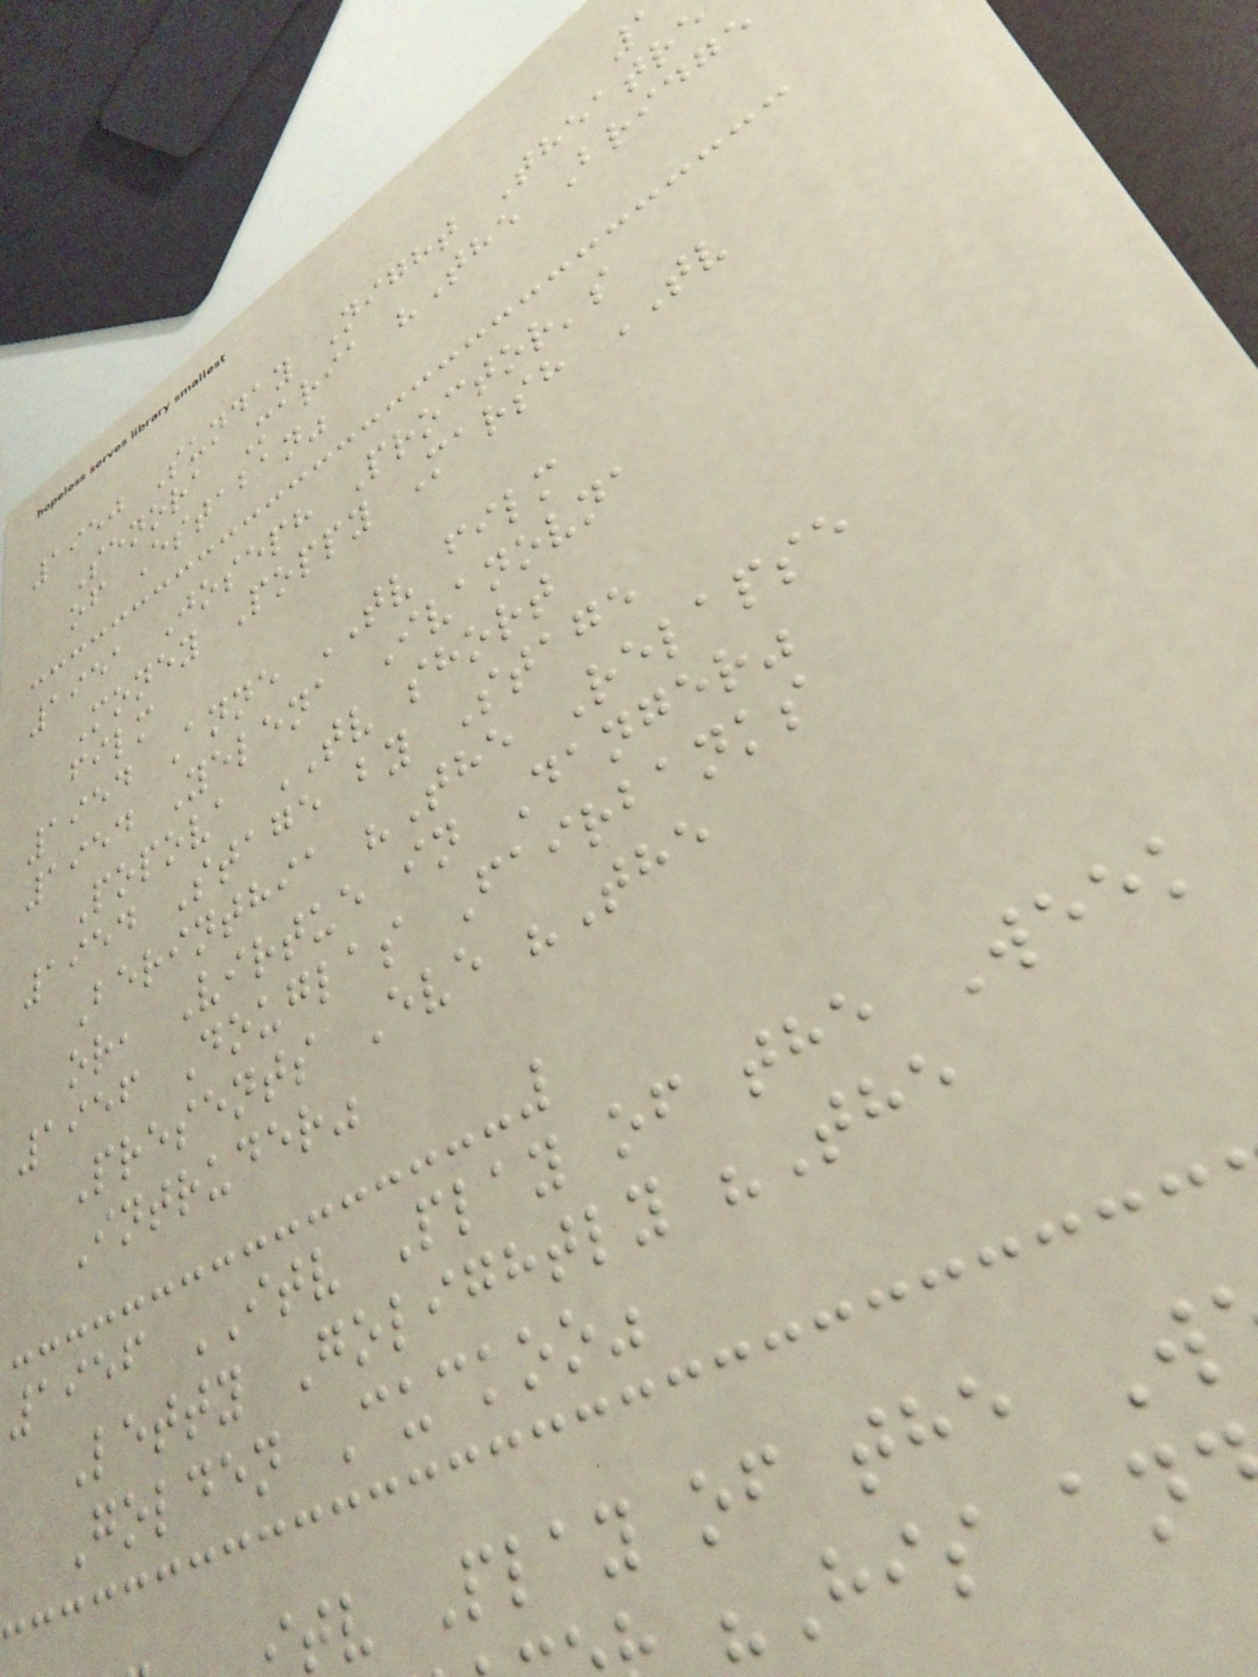1950 Sunday Night Theatre
Senora Maria "The Bridge
of Estaban"
1951 Joseph Proctor's
Money Poppy Marsh TV
film
1954 Anne TV film
1954 Yelena Ivanovna
Popova TV short
1954 Stage by Stage
Berinthia "The Relapse
or, Virtue in Danger"
1956 Douglas Fairbanks
Presents Eve "The
Intruder"
1956 ITV Play of the Week
Letty Golightly "The
Golden Cuckoo"
tv Play of the W
"His an
